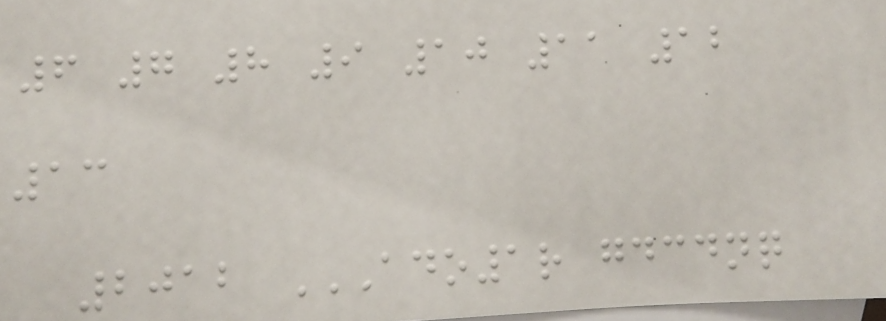6 7 8 9 10 11 12
13
2012 ADO1R GDCDNQ
